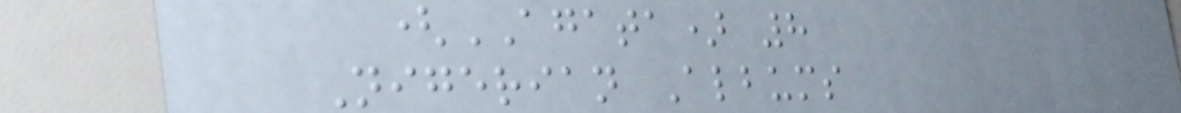(AGATA) 8
Nigerian Albums
